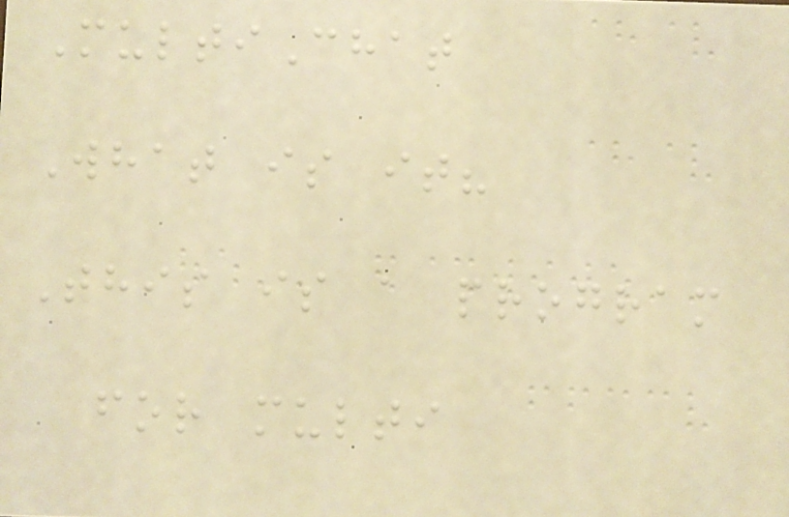MultiChat
What is it?
This is a program
for multi
